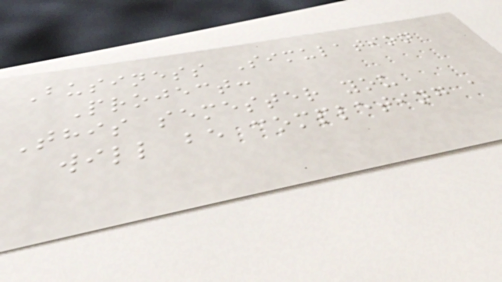Business Simulation
Project:
This semester you
will be completing a
